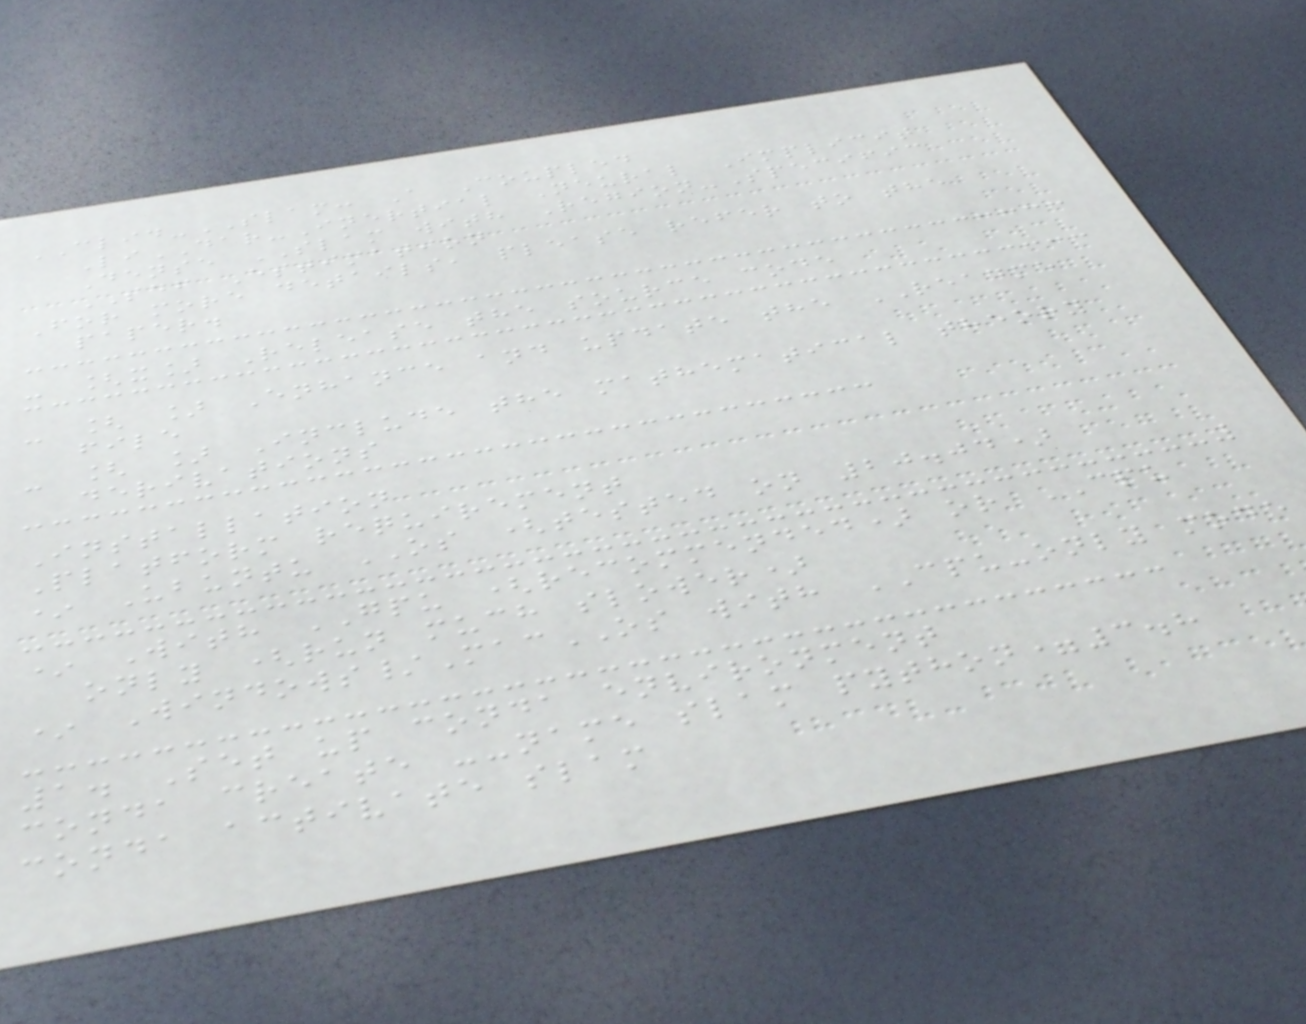CLID-SLAM: A Coupled
LiDAR-Inertial Neural Implicit
Dense SLAM with Region-Specific
SDF Estimation
For more details, please refer to the
paper.
- [x] Release the source code
- [ ] Enhance and update the README
file
- [ ] Include the mathematical theory
derivations
Installation
Platform requirement
* Ubuntu OS (tested on 20.04)
* With GPU (recommended) or CPU
only (run much slower)
* Windows/MacOS with CPU-only mode
1. Set up conda environment
conda create --name slam python=3.8
conda activate slam
